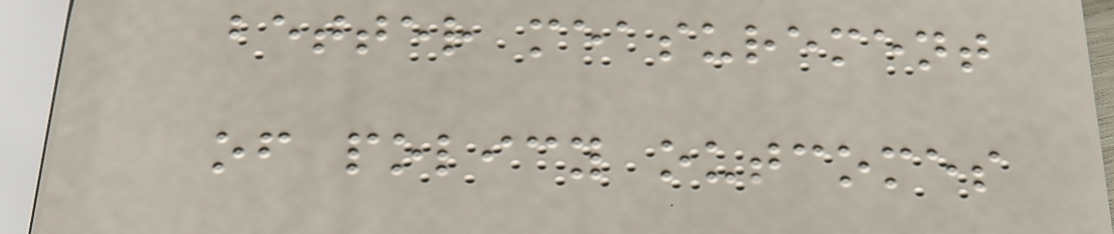better measurement
of policy outcomes
